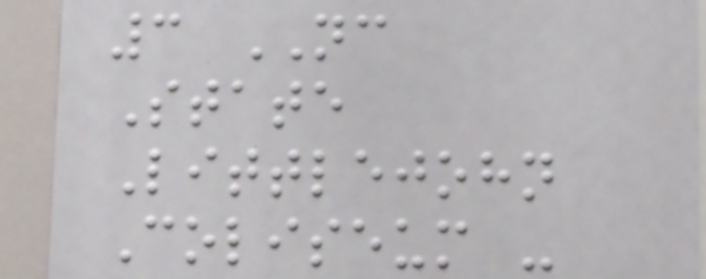3 NC
State
Littlejohn
Coliseum -
